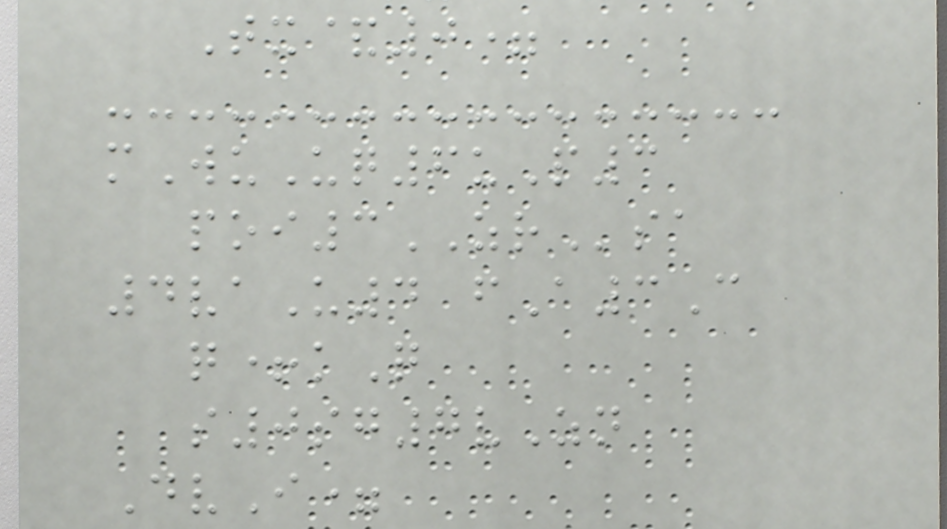Tx&0=
mWuUq6uP3
poi3ZRsa
4vaU4 fA3C
q+kQ
s0sg7vZn
DvI=
